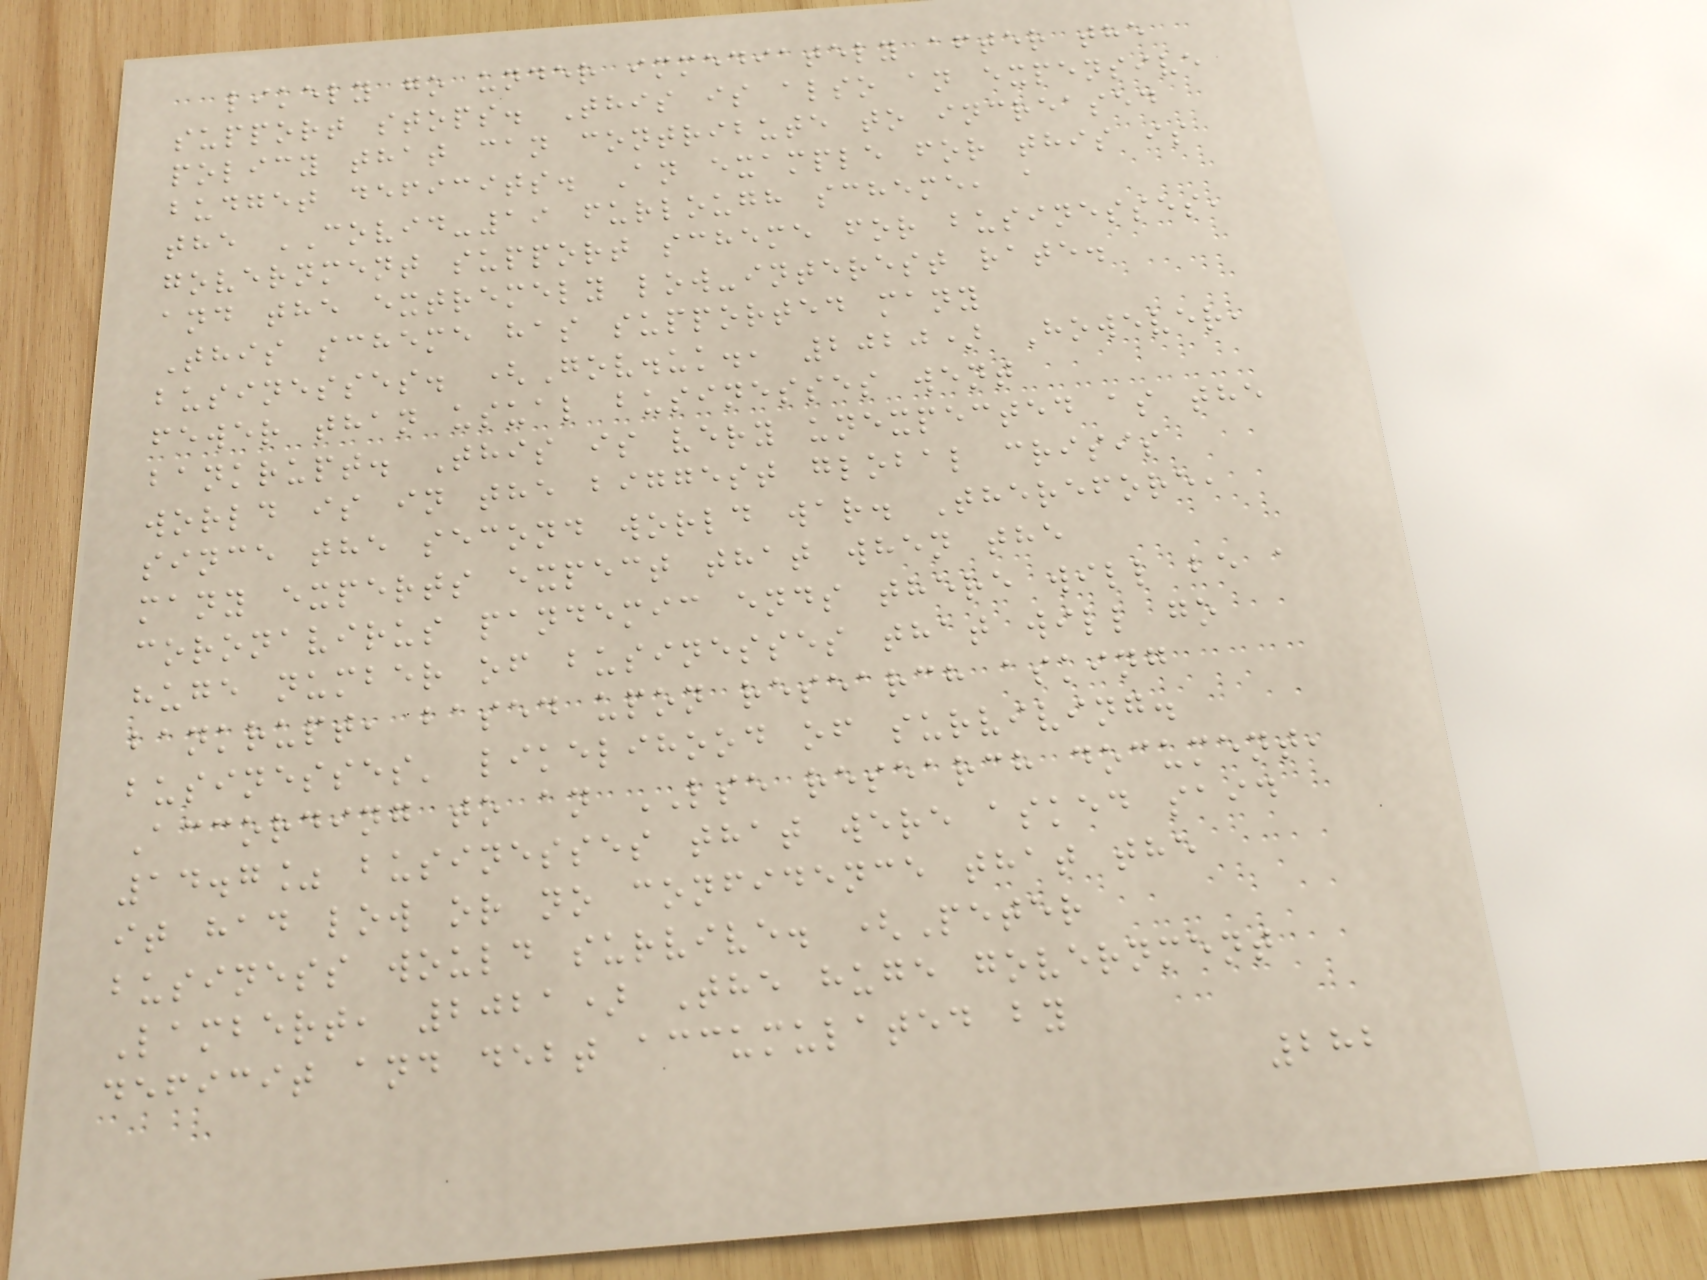likely go under immediately after the
support stops. This is also an expensive
policy that can contribute to increased
budget deficits. An example for this is
the COVID-19 furlough scheme, a
government support scheme for businesses,
and the extremely low-interest rate.
This scheme has supported many
businesses. (Gov.uk., 2020) However,
fewer than usual businesses went
bankrupt. This is very unexpected as the
world is in the biggest global crisis
since the second world war. Therefore,
many experts expect that when the
coronavirus pandemic ends there will be a
huge number of businesses that will go
bankrupt, based upon research asking
businesses' likelihood of surviving.
According to an LSE research document,
14.7% businesses that were asked said
it had low or no confidence that the
business would survive. (Peter
Lambert, 2021) The huge government
deficit and debt accumulated by
282
